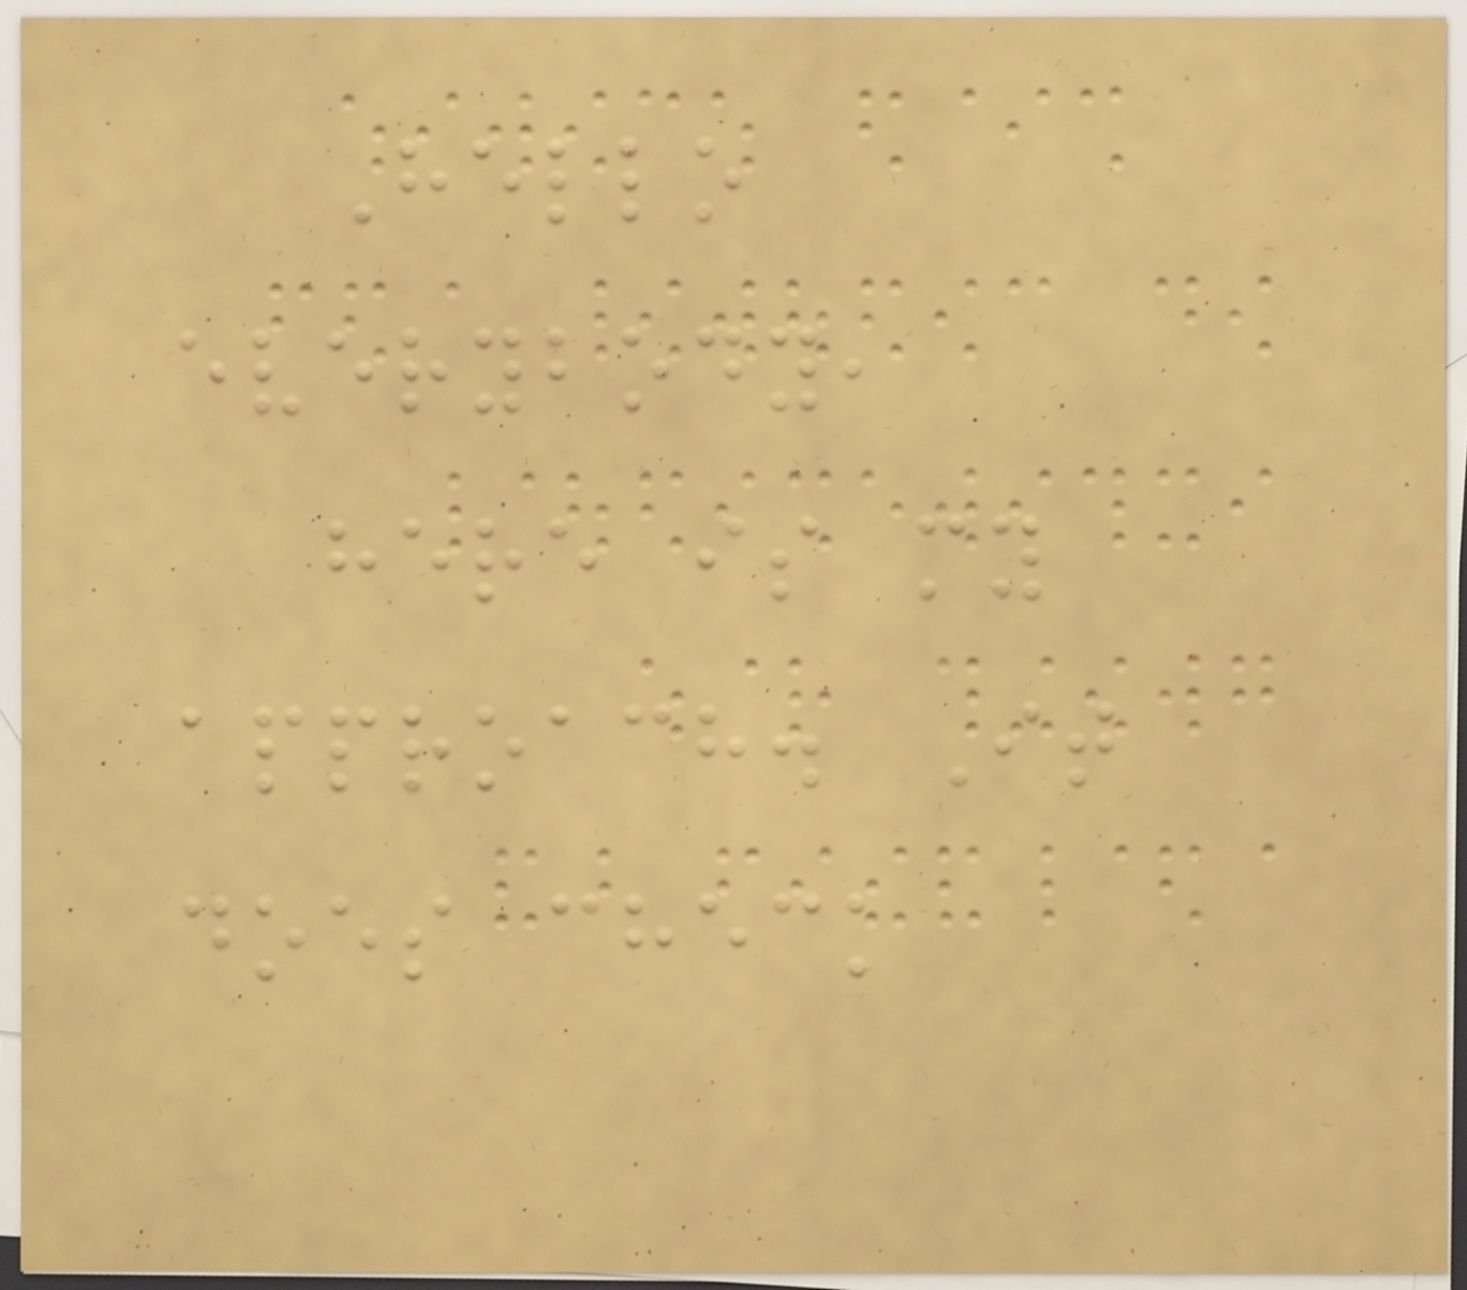Hello
everybody,
here is my
approach. It
does check
